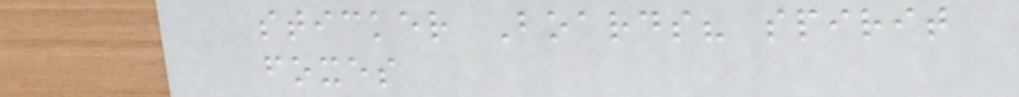sticker Boards? spirit
foxes
